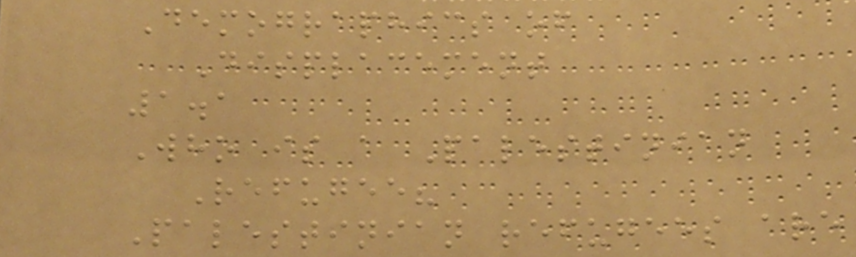Demographics of
Displacement
1.1
Who is a Palestinian
Refugee?
Palestinian refugees are
